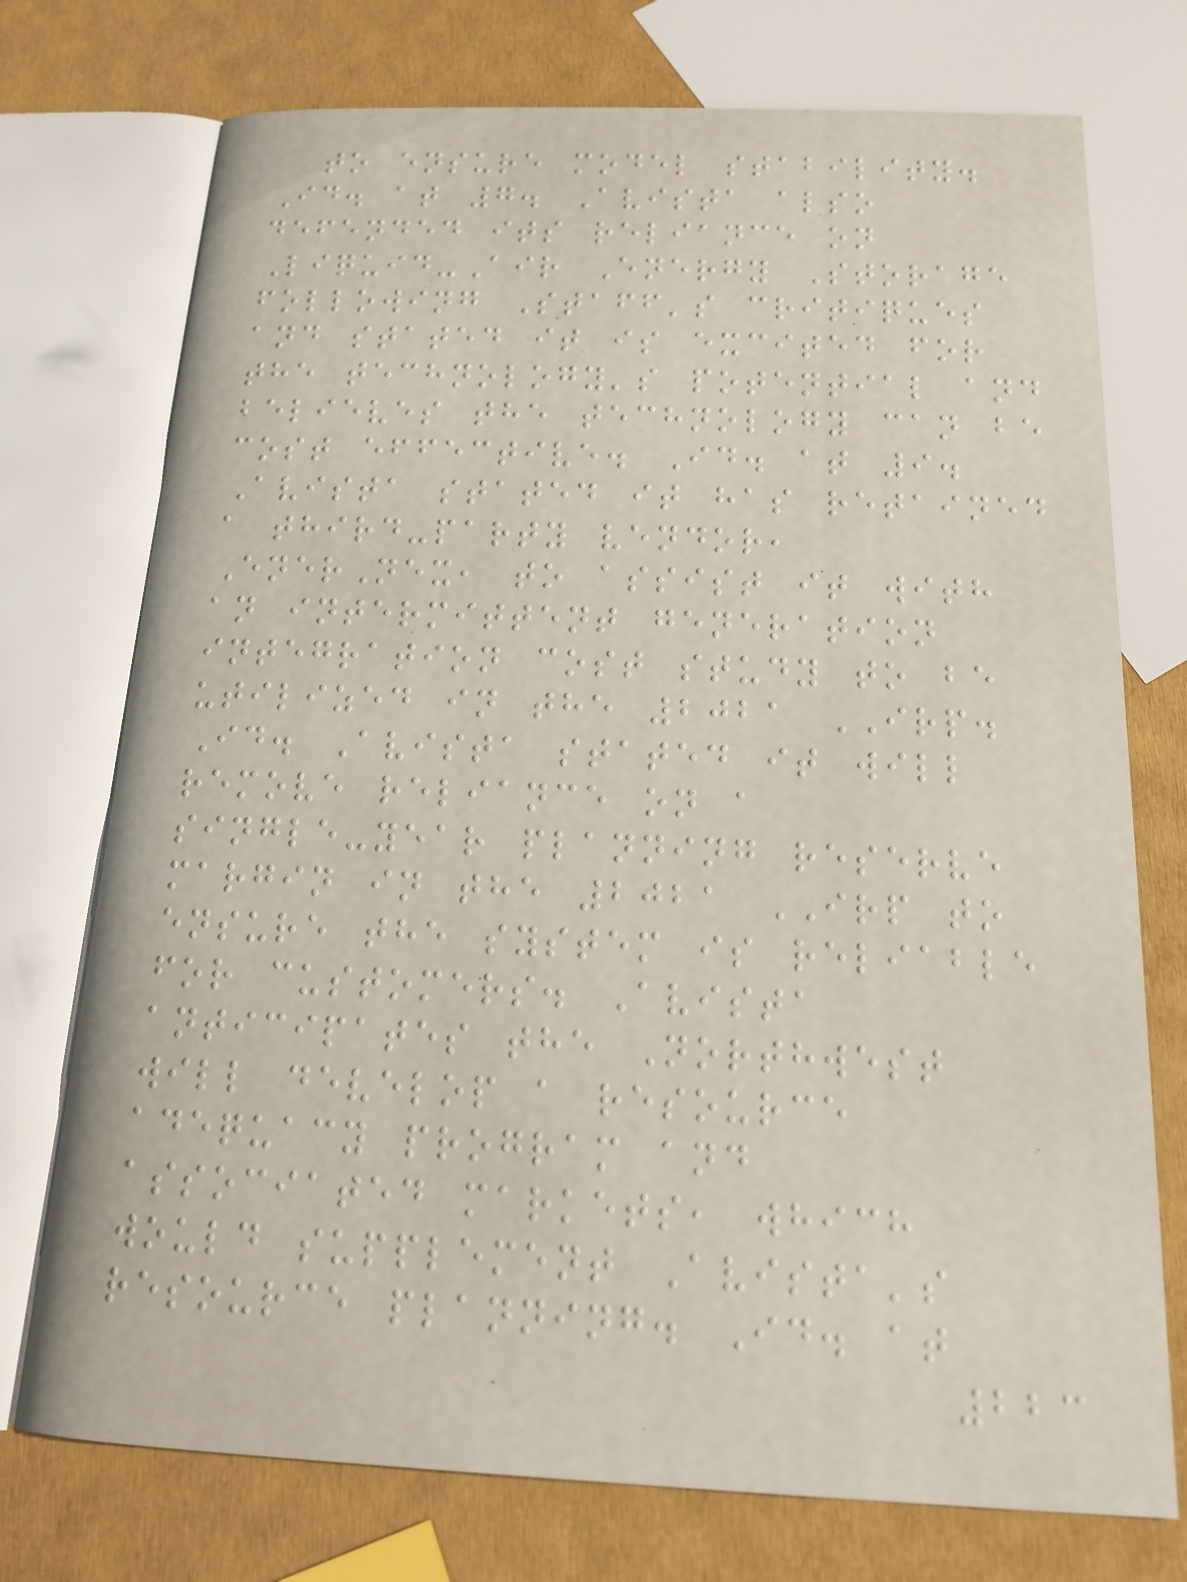to ensure model stability.
Id. at 7. Avista also
defended its reliance on
Liquid-Air Energy Storage
following Staff's critiques
and stated it is excited for
the technology's potential and
believes the technology can be
cost effective. Id. at 9.
Avista stated it has retained
a third-party vendor,
EnerNex, to assist it with
an intermittent generation
integration cost study to be
utilized in the 2021 IRP.
Id. Avista stated it will
remove reliance on a
single-year planning reserve
margin in the 2021 IRP to
ensure the system is reliable
for customers. Avista
anticipates the Northwest
will develop a resource
adequacy program and
associated markets, which
would supplement Avista's
resource planning. Id. at
223
